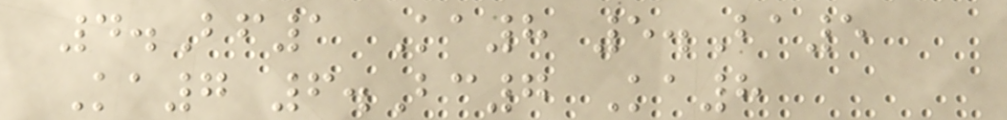4.Bf1 Ka8 5.Ba5
Ka7 6.Bc7 Ka8
